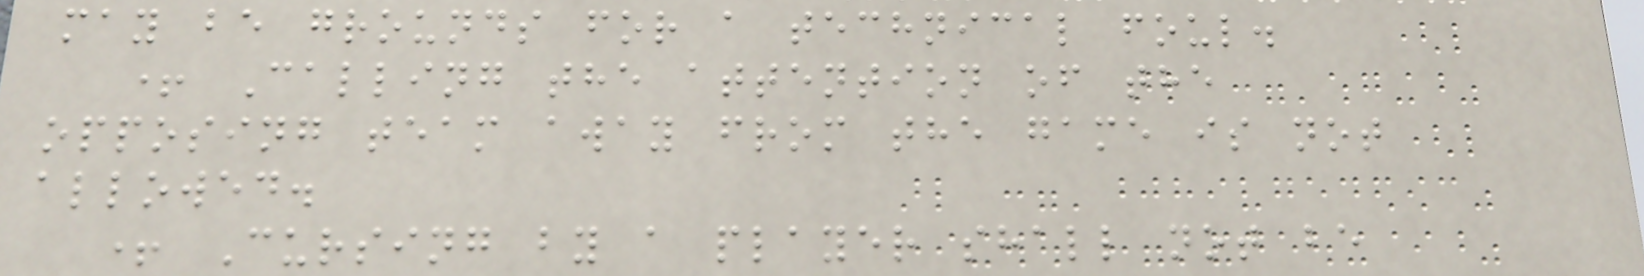may be grounds for a technical foul.
+ Calling the attention of the
opposing team away from the game is not
allowed.
+ Cursing by a player shall not be
